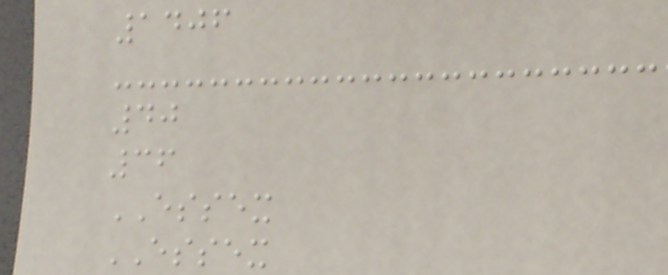1406
40
36
ESSEX
ESSEX
